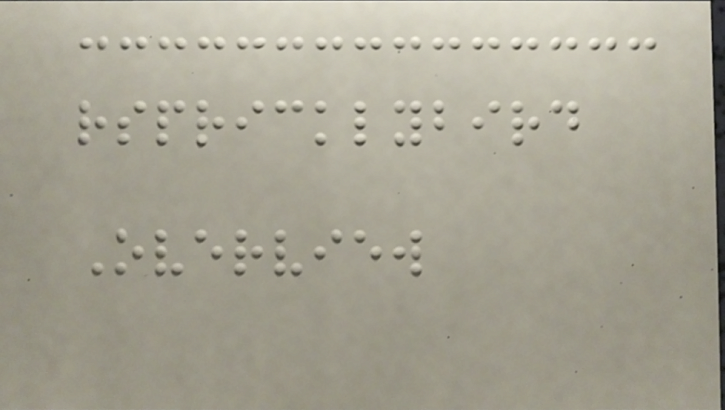rspricklybird
Overview
